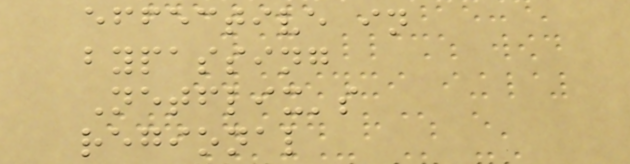effective in
bypassing
Netflix's
regional
